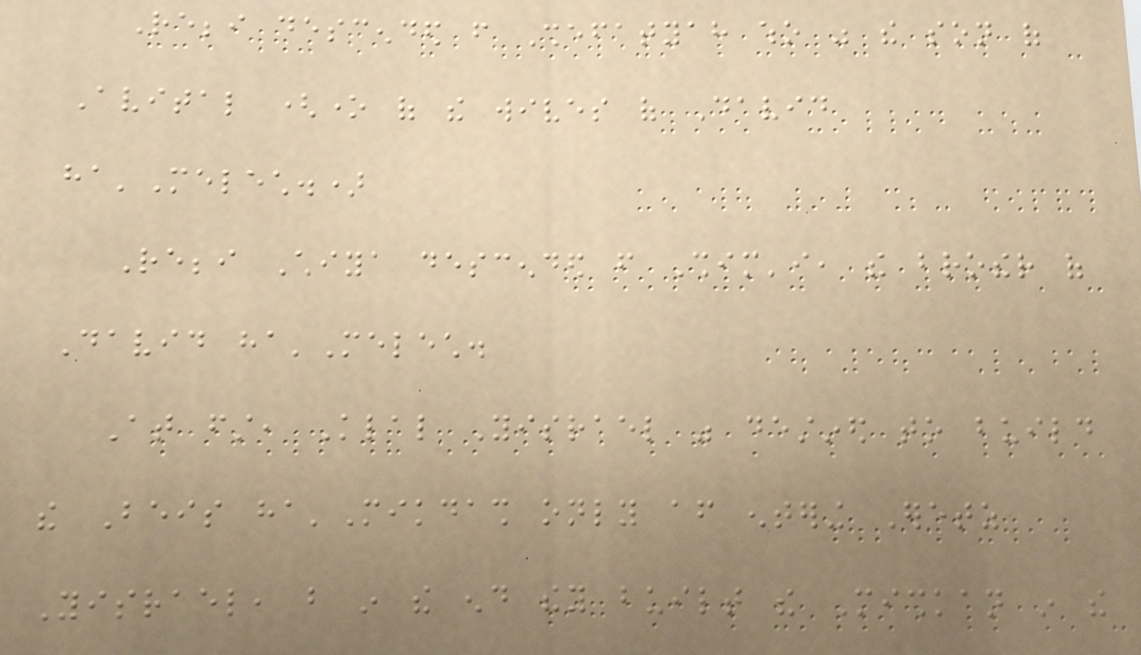Rebbi descended from Shefatyah who was the son of
Avital (one of the wives of David
ha'Melech.)
Rebbi Chiya descended from Shim'i, the brother of
David ha'Melech.
At first, Klal Yisrael was destined to build
the Beis ha'Mikdash only after entering Eretz
Yisrael, but in the end they built the Mishkan in the
